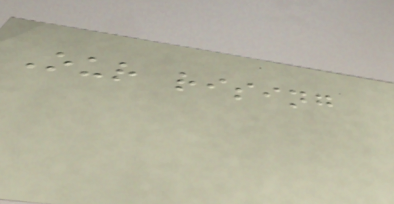Our rising
